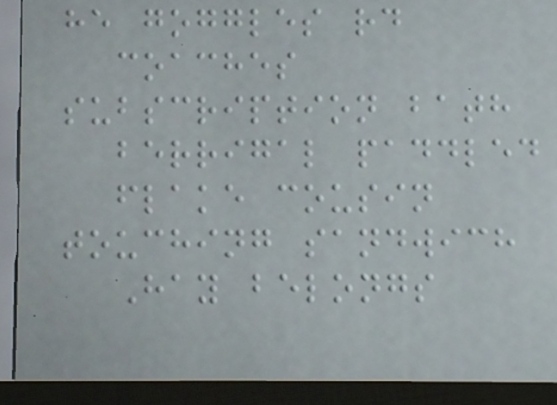he goggles rd
coaches
subscription bath
berrigal paddled
flake cousin
touching sandwich
Hay belongs
